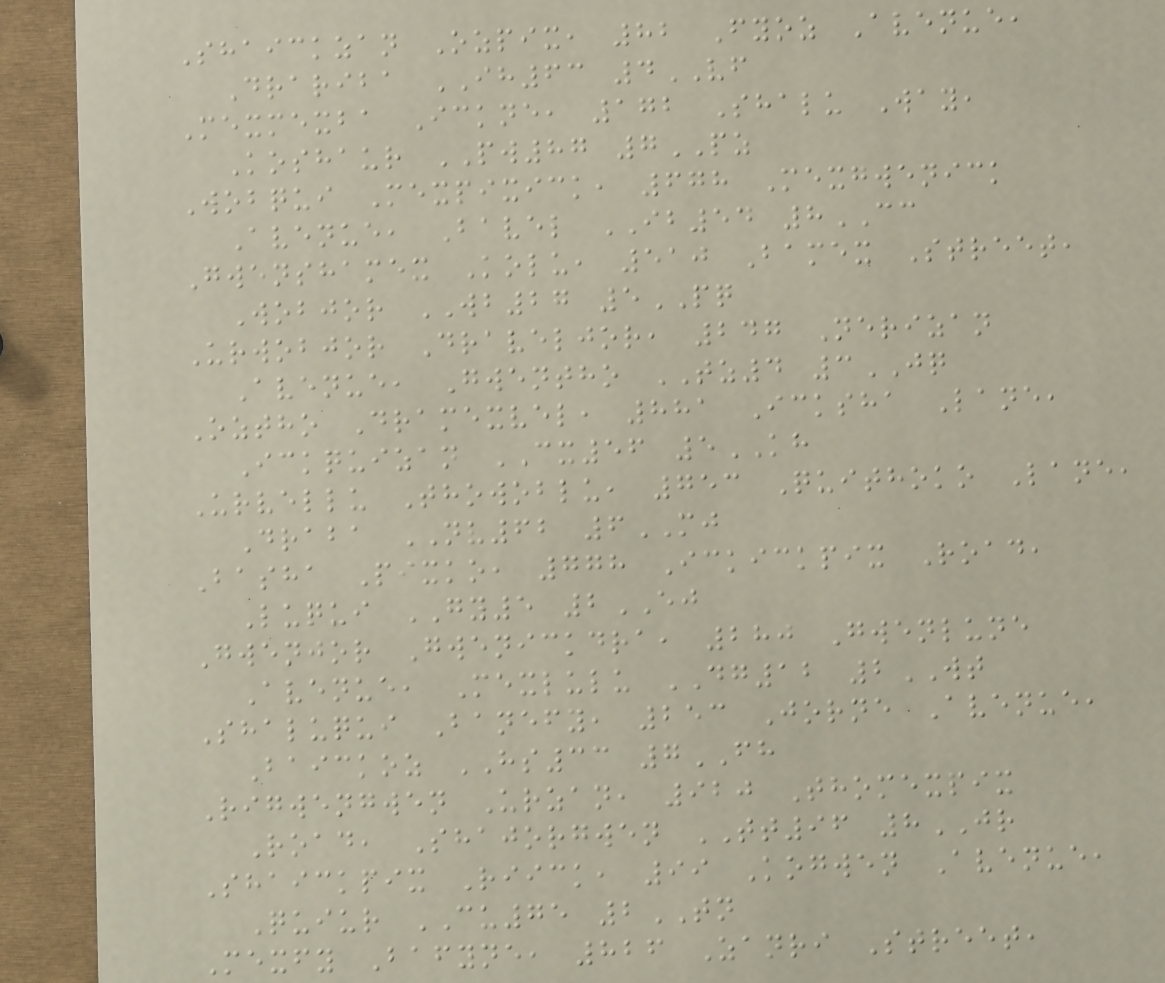Shaickzan Ozpix, 82 Fyoz Avenue,
Drariba IH63 4VF
Mexmexba Ickne, 172 Shalu Way,
Koshaur PW87 7PZ
Wobqui Mexpixick, 678 Mexgwenick
Avenue, Bavel IB54 8CC
Gwenshamex Kolu, 510 Bamex Street,
Wobjor WB27 5PQ
Urwobjor Draveljor, 247 Nerizan
Avenue, Gwentho TZ4 3JQ
Oztho Dramexvel, 881 Icksha Lane,
Ickquizan CX56 5KH
Urvellu Thowoblu, 753 Quithoko Lane,
Draba NV62 6MJ
Basha Pixko, 778 Ickickpix Road,
Luqui GY5 2EJ
Gwenjor Gwenickdra, 280 Gwenlune
Avenue, Mexlulu DG12 2WT
Shaluqui Banefy, 253 Jorne Avenue,
Baickoz HS33 7FH
Rigwengwen Urzan, 920 Thomexpix
Road, Shajorgwen TT96 8JR
Shaickpix Riick, 99 Kogwen Avenue,
Quiur CU75 2TN
Mexfy Bafyne, 826 Zanri Street,
